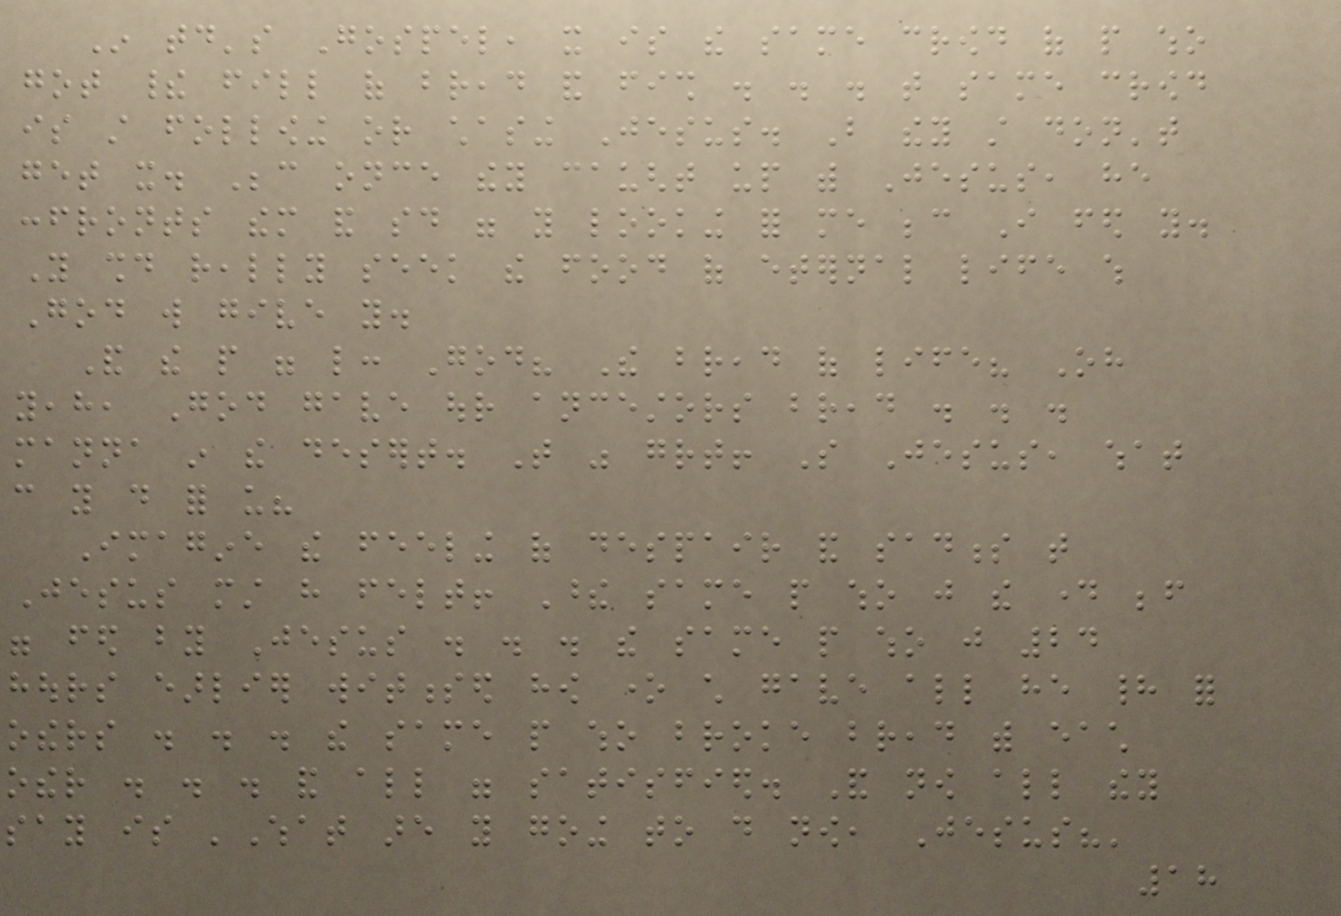In today's Gospel, it is the same crowd of people who
got their fill of bread and fish . . . that same crowd
is still following or chasing Jesus. But they still don't
get it. Because once they caught up with Jesus, he
confronts them and said were you looking for me because I fed you.
You should really seek the food of eternal life which
God will give you.
And the people were like: God? The bread of life? Oh
yeah, God gave our ancestors bread . . .
manna in the desert. That was great! So Jesus, what
can you do for us?
Imagine the feeling of despair and sadness that
Jesus must have felt! These same people who just the day before
were fed by Jesus . . . the same people who just 24
hours earlier witnessed how one child gave all he had for
others . . . the same people who broke bread with each
other . . . and all were satisfied. And now all they
say is 'What are you going to do now, Jesus?'
18
